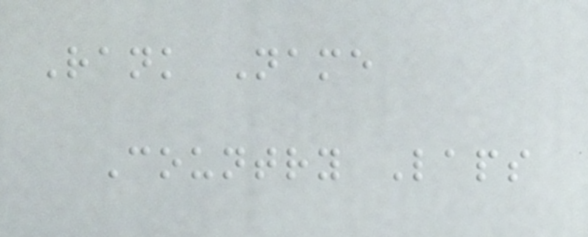Rank Name
Country Laps
